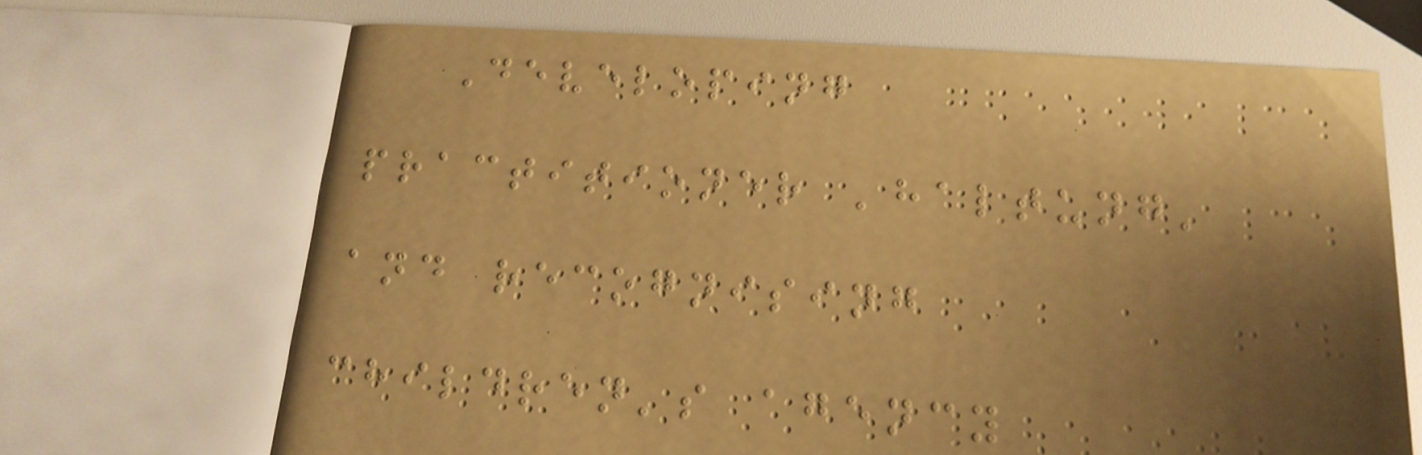Developing
practitioner 'haltung'
and recognising
children's agency
